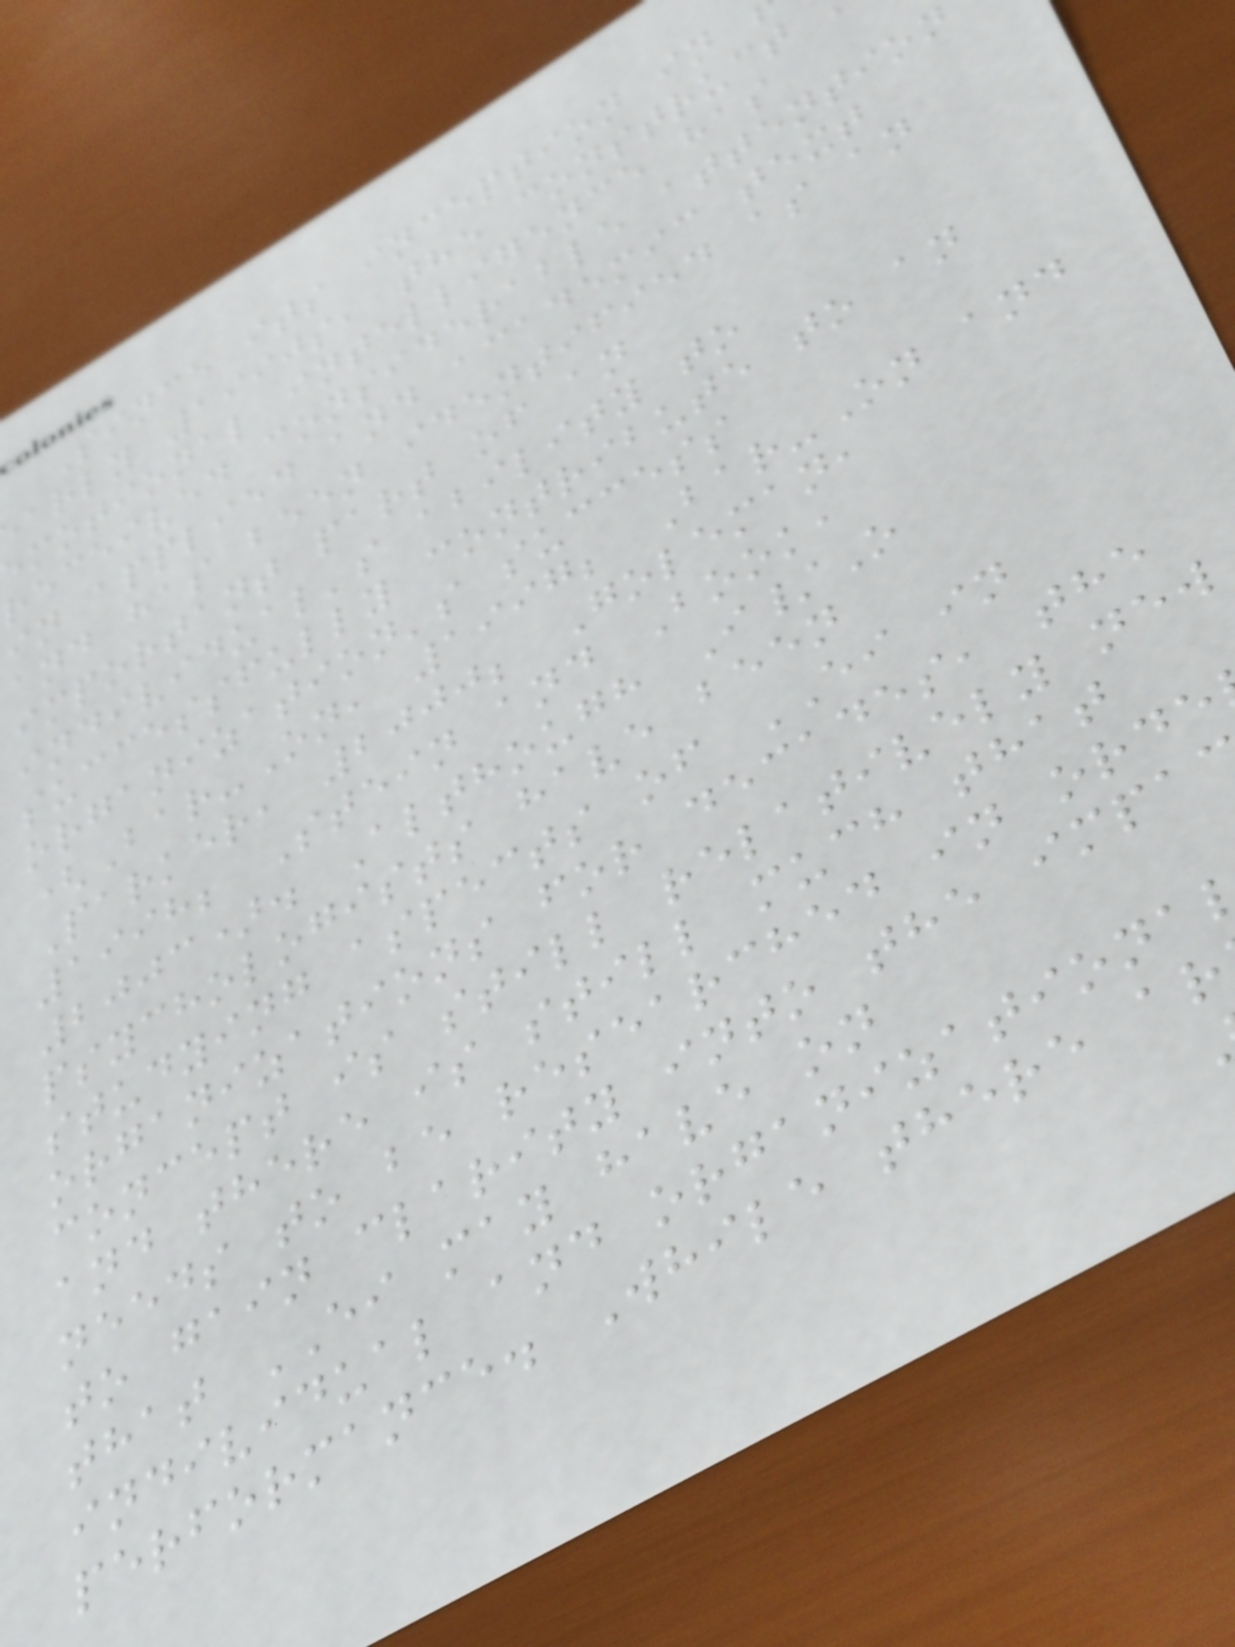Since its inception in
arly 1990s, the construct
motional intelligence has
received considerable attention
in applied and academic text
and has been identified as an
important part of an
individual's ability to
successfully contribute to an
organization's success
(Bar-On, 1997; Bar-On and
Parker, 2000; Goleman,
1998; Stein and Book,
2003). Although I/O
psychologists have been
studying aspects of EI in
organizations for decades, the
concept is still relatively new
and there is still much that
needs to be researched in orde
to gain clarity into the impa
that EI may have on
individual and organizationa
performance. While there ar
